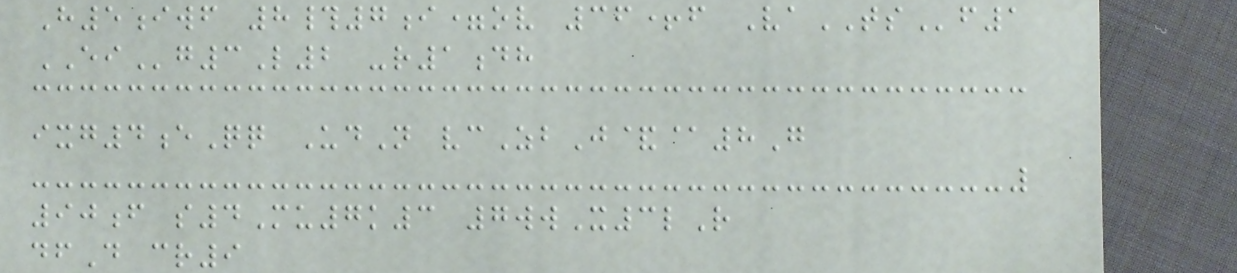H5iwf 8#7i=ov 36+f VaTSf1
EIg3L2 -r1dh
ixg4eQq UdN vcZbJ&@8G
90f s4Mu7k3 7wwX3lR
dfD cr9
